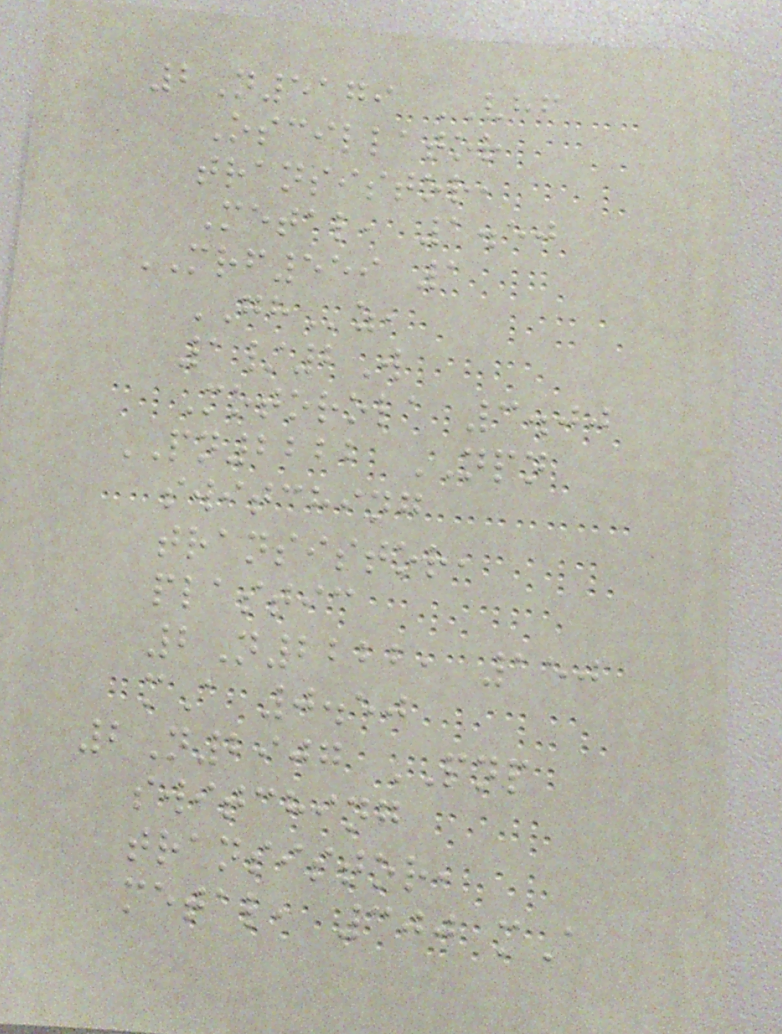2N5179 VHF
Oscillator
transistor,
Metal, 1.50
MRF559 1
GHz,
1/2W
Motorola 3.00
PN2222 NPN
switching
transistor,
plastic
2N2222, 150
mA 0.50
2N2907 PNP
switching
transistor,
metal, 300 mA
